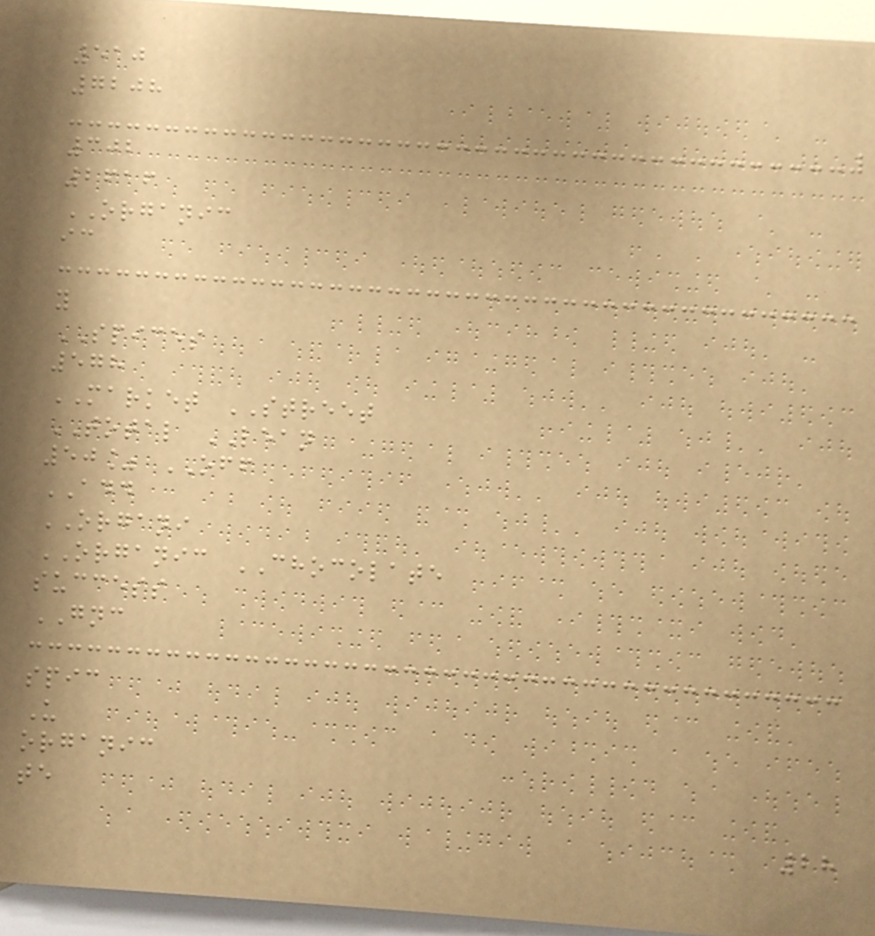510
7208
302
2616
ORGANIC
ic
y
SPICES
578
MARKET STREET
TOTAL LEAN
50% OFF
ADD
ORGANI
ORGANIC CHOCOLATE
success
GNC
spic
U
organic
te
28
